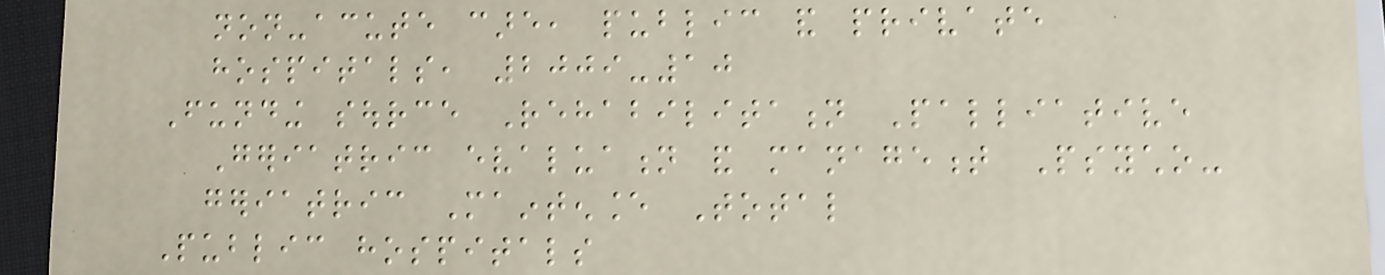non-acute care, public and private
hospitals, 2009-10
Funding source Rehabilitation Palliative
Geriatric evaluation and management Psycho-
geriatric Maintenance Total
Public hospitals
